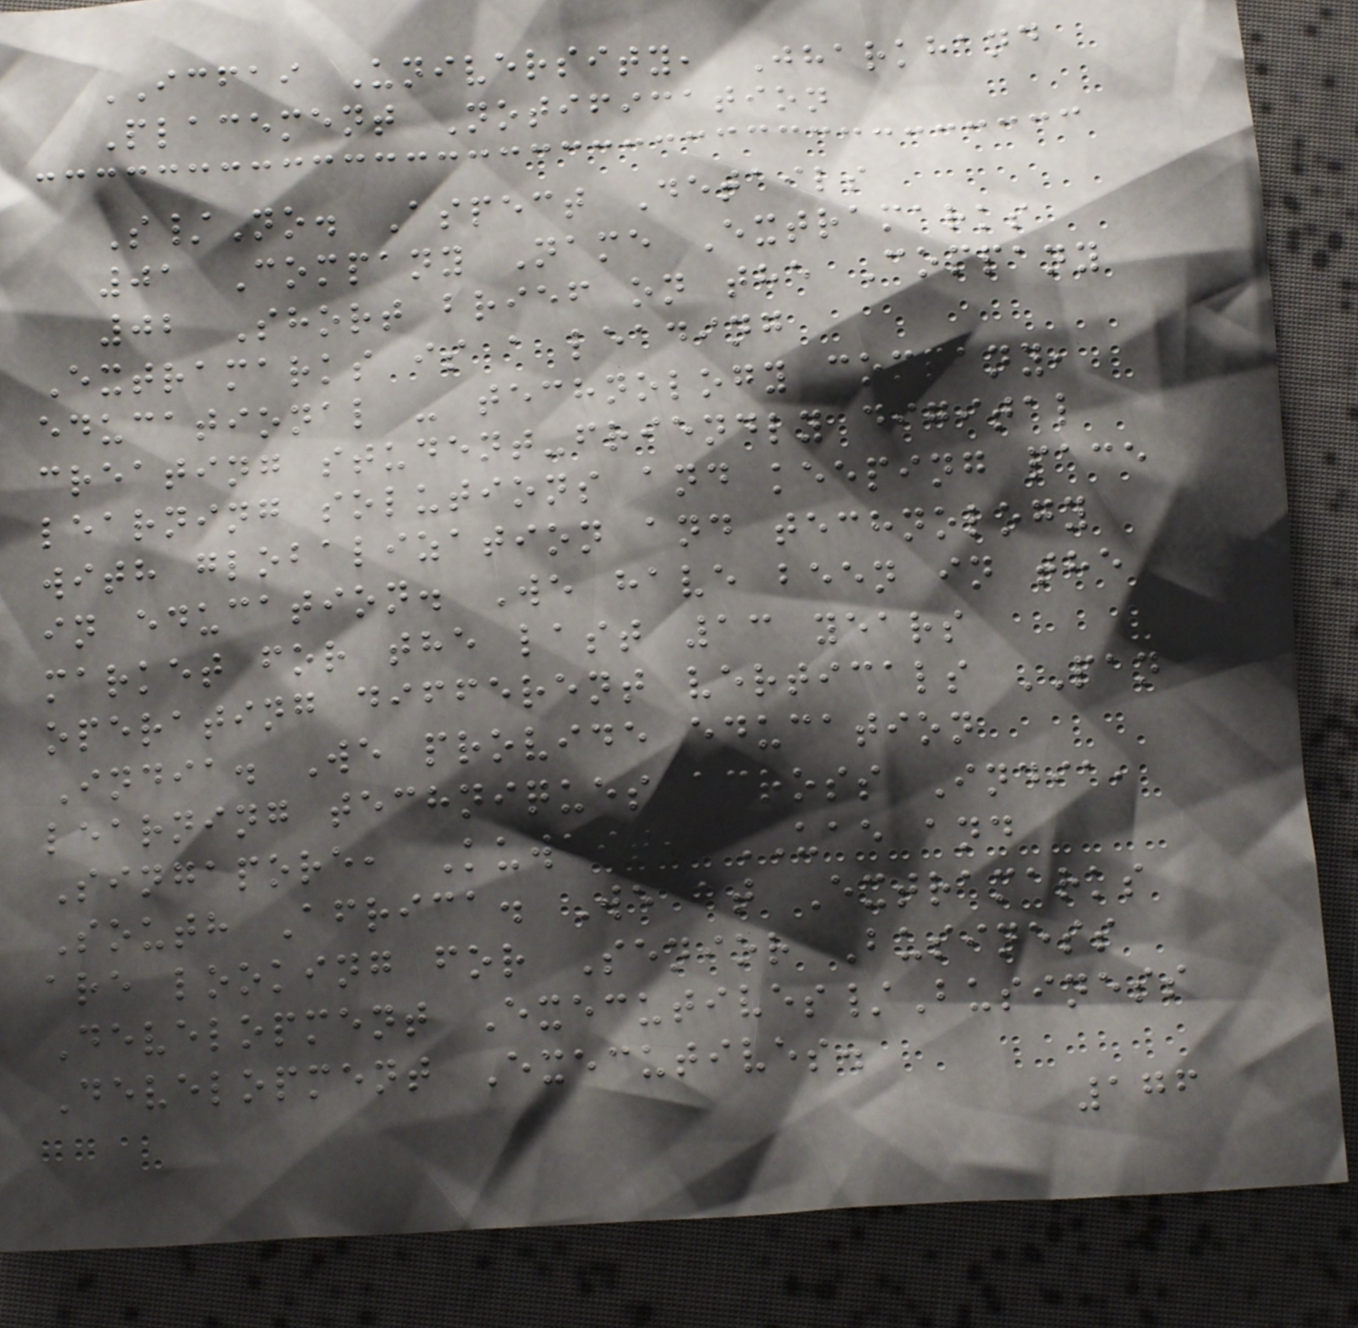ICFAI University, Jharkhand
Placement Notification
S/No. Aspect Details
01 Company Name Extramarks
02 Short brief on the Company
Extramarks is a leading
educational - technology company,
creating student-friendly digital
learning solutions and keeping pace
with globalization and technology
in education. We have been in the
market for the last 13 years
operating different verticals PAN
India. We provide education
learning techniques across India,
Singapore, Kuwait, UAE and
South Africa. We at Extramarks
are looking for Senior Business
Development Executives/Business
Development Executives.
176
